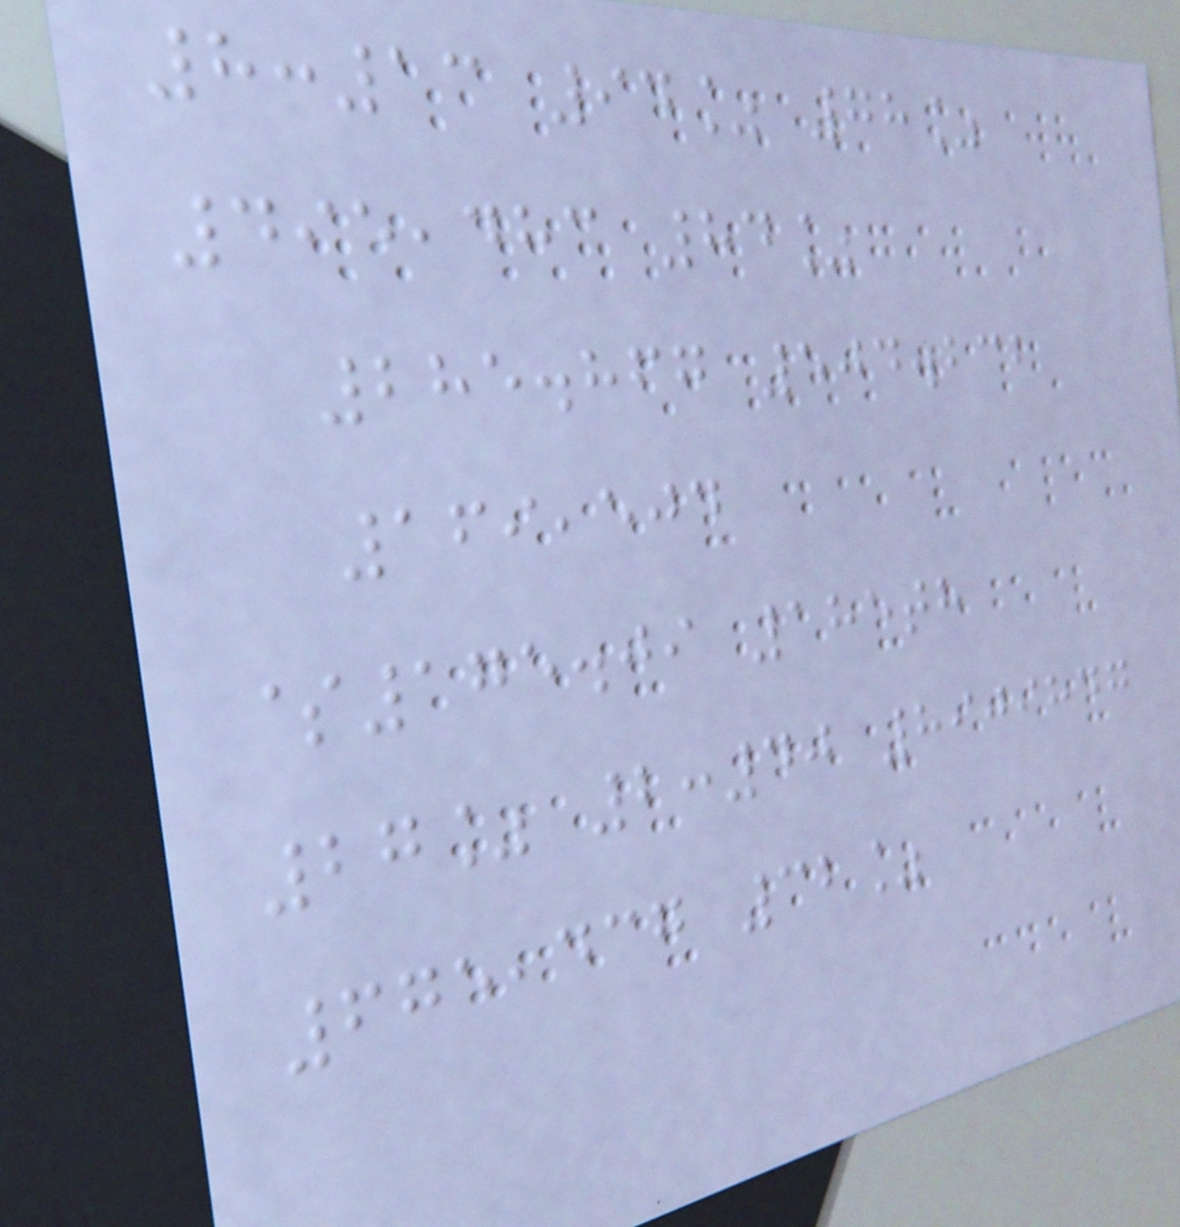8:13 94% 78%
495,483 84%
285.867 504.232
169,504
$175.09 185th
27% 2:40 8909847
675,437 32%
